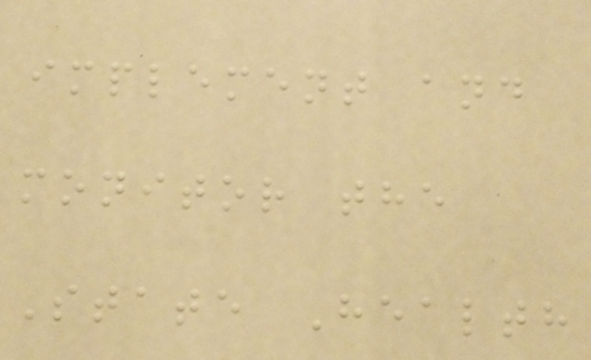implement and
monitor the
State Health
